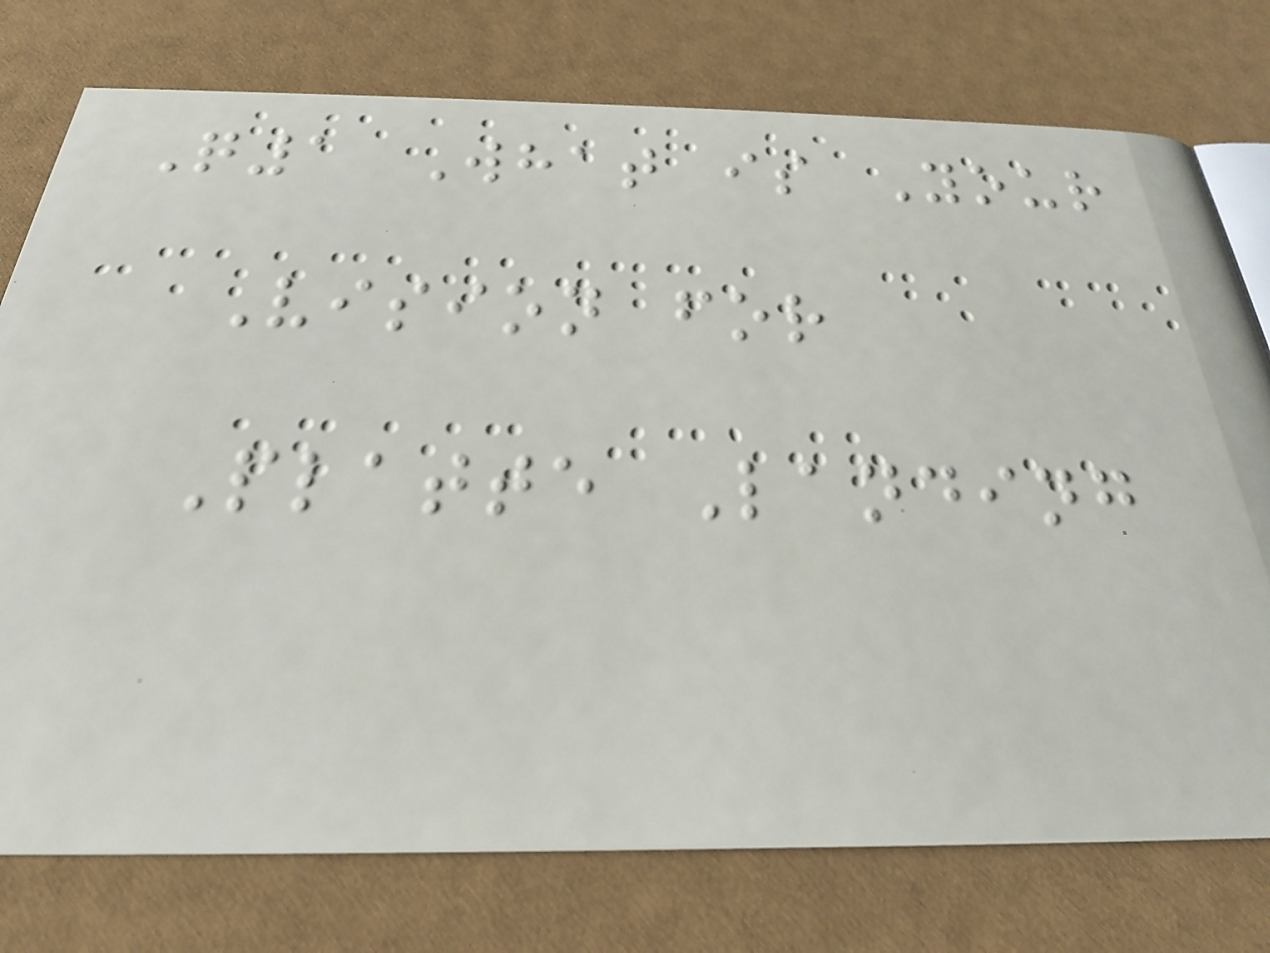Q1 What is Your
Vision for
Platte Landing
